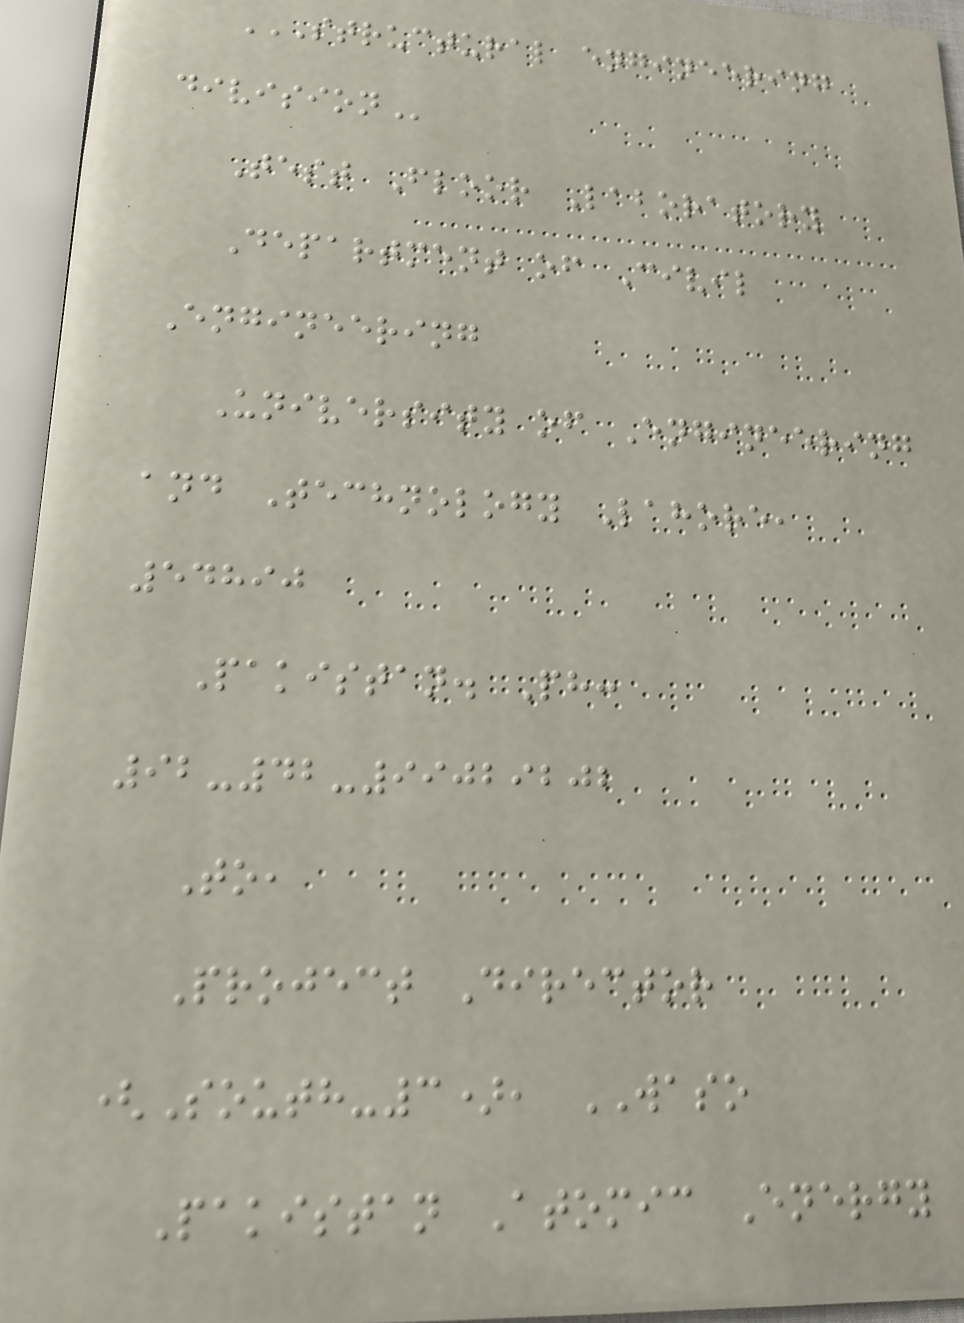STRUCTURAL ENGINEERING
DIVISION
Test Floor Laboratory
Department of Civil
Engineering
University of Engineering
and Technology Lahore,
54890
Pakistan. Ph:
92-42-99029202
To,
Project Director
(South-3), WASO
Pakistan Atomic Energy
